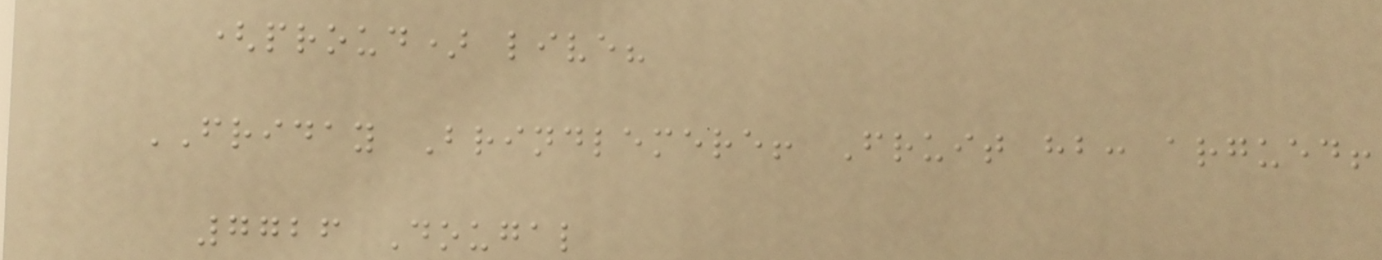(proud) live?
FRIDAY Brindlemere! Fruit hb: argued!
7726 Dougal
